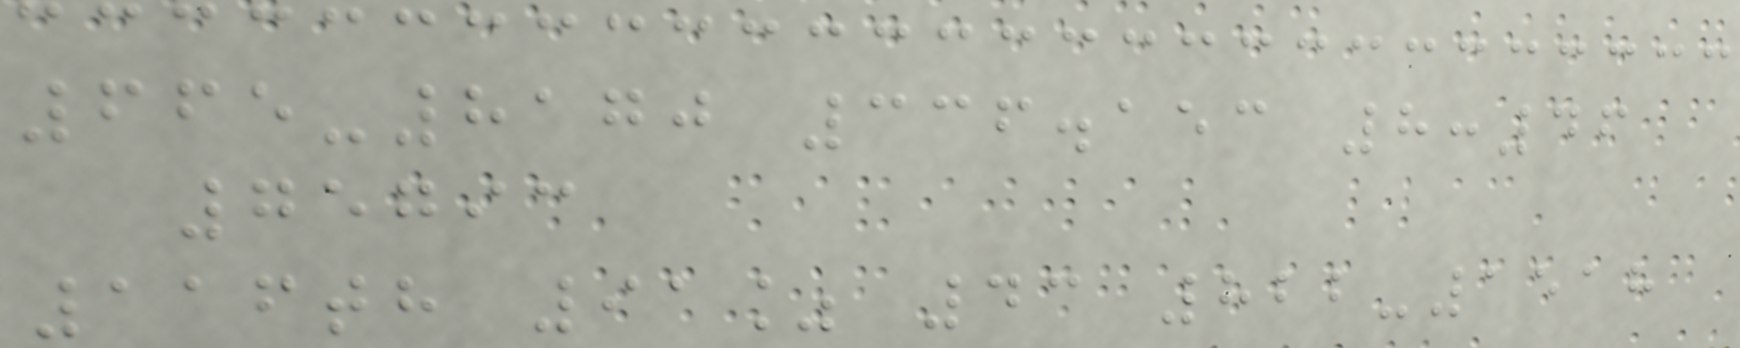665-8170 336.153 8:46
75793
116th 91% 43 822-1518
